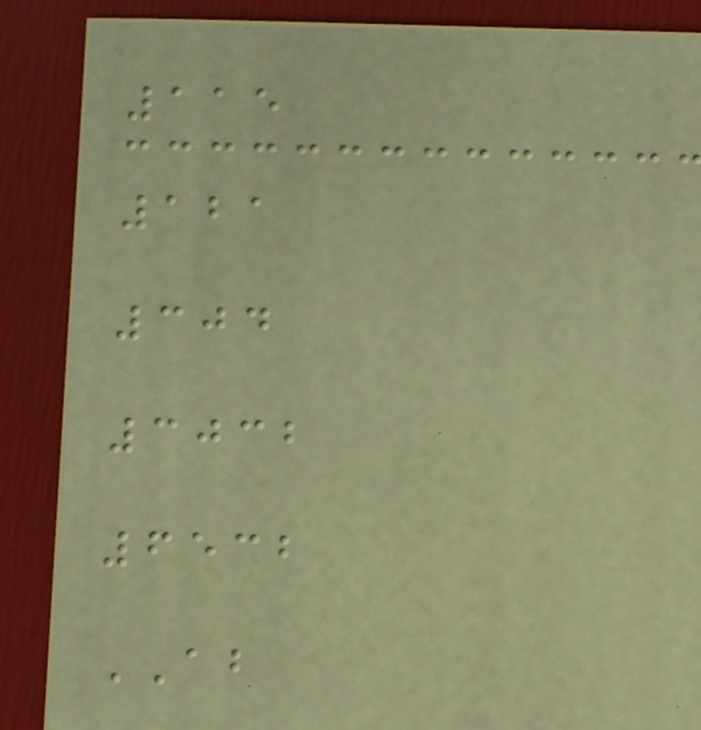115
121
304
3032
6532
AB
